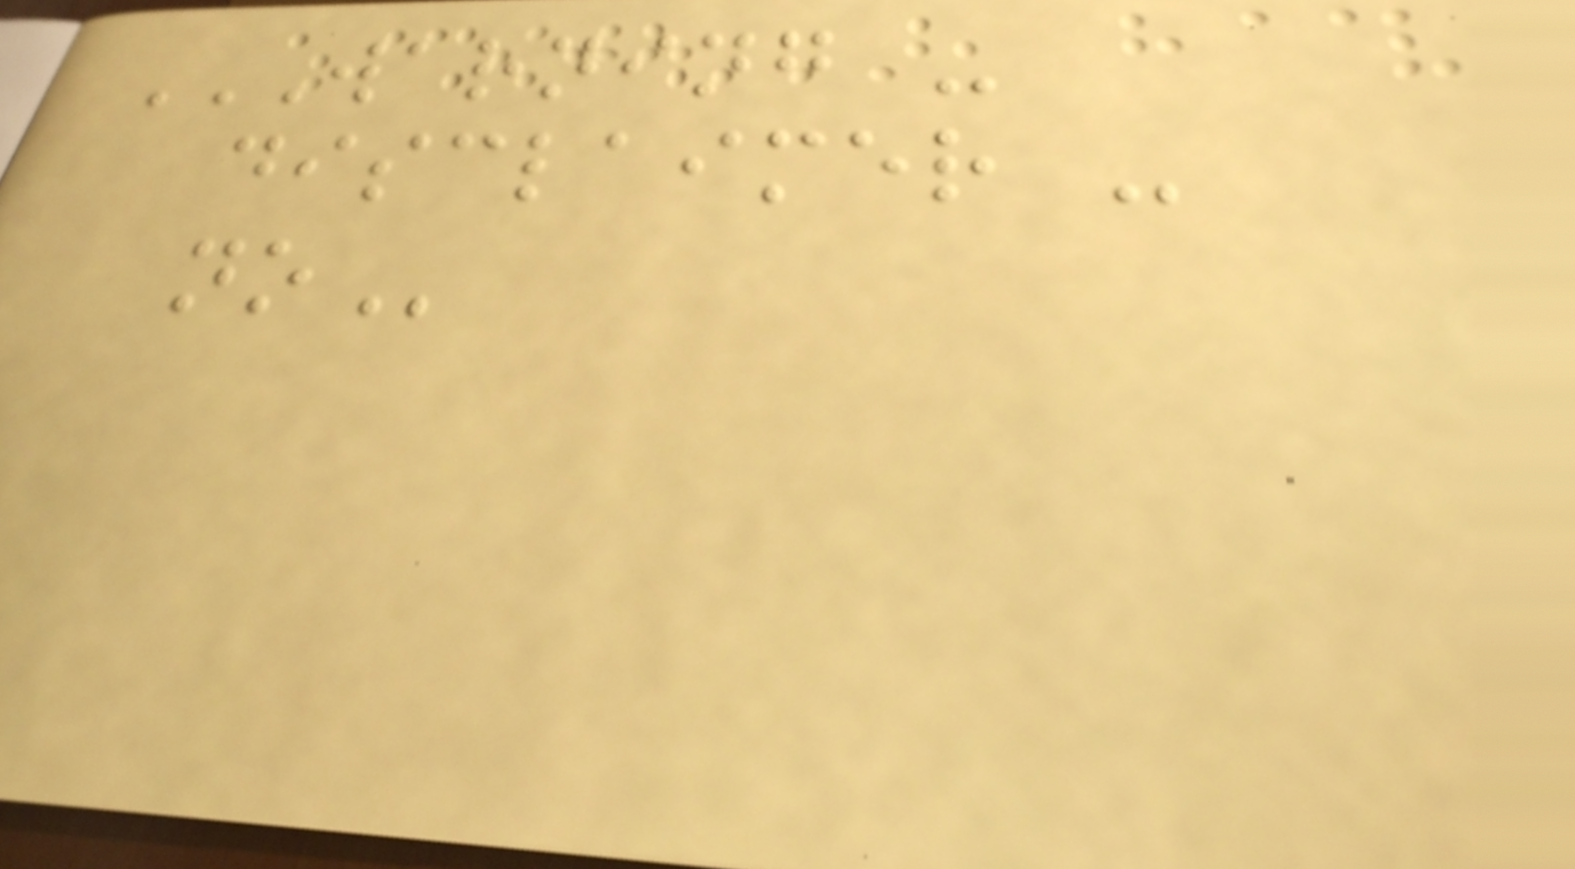WARNING -
DISCLAIMER -
NO
